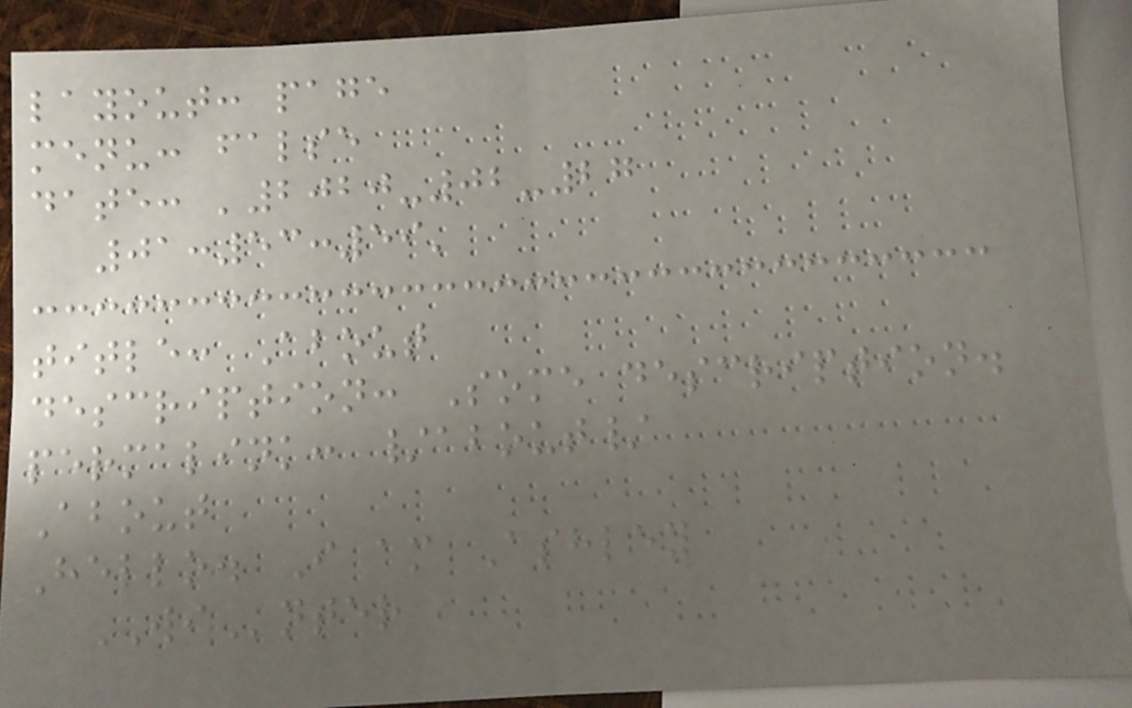layout: page
menu: false
date: '2020-02-27
01:53:59'
title: About
description: Some description.
permalink: /about/
About
Hello. I am Ashley
WInter
